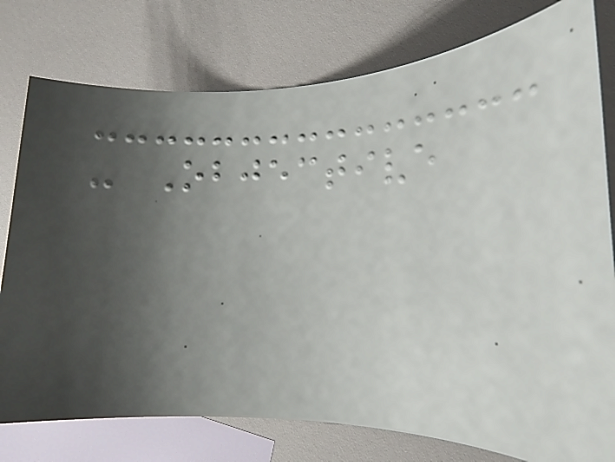- Objective
